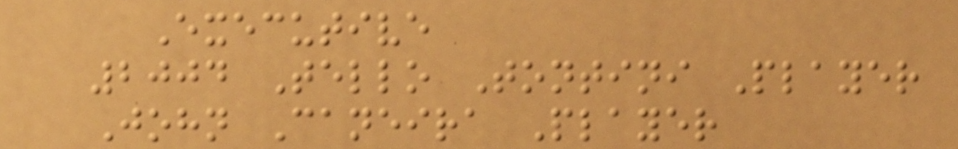Executive
2004 Tello Tontini Player
John Caneira Player
